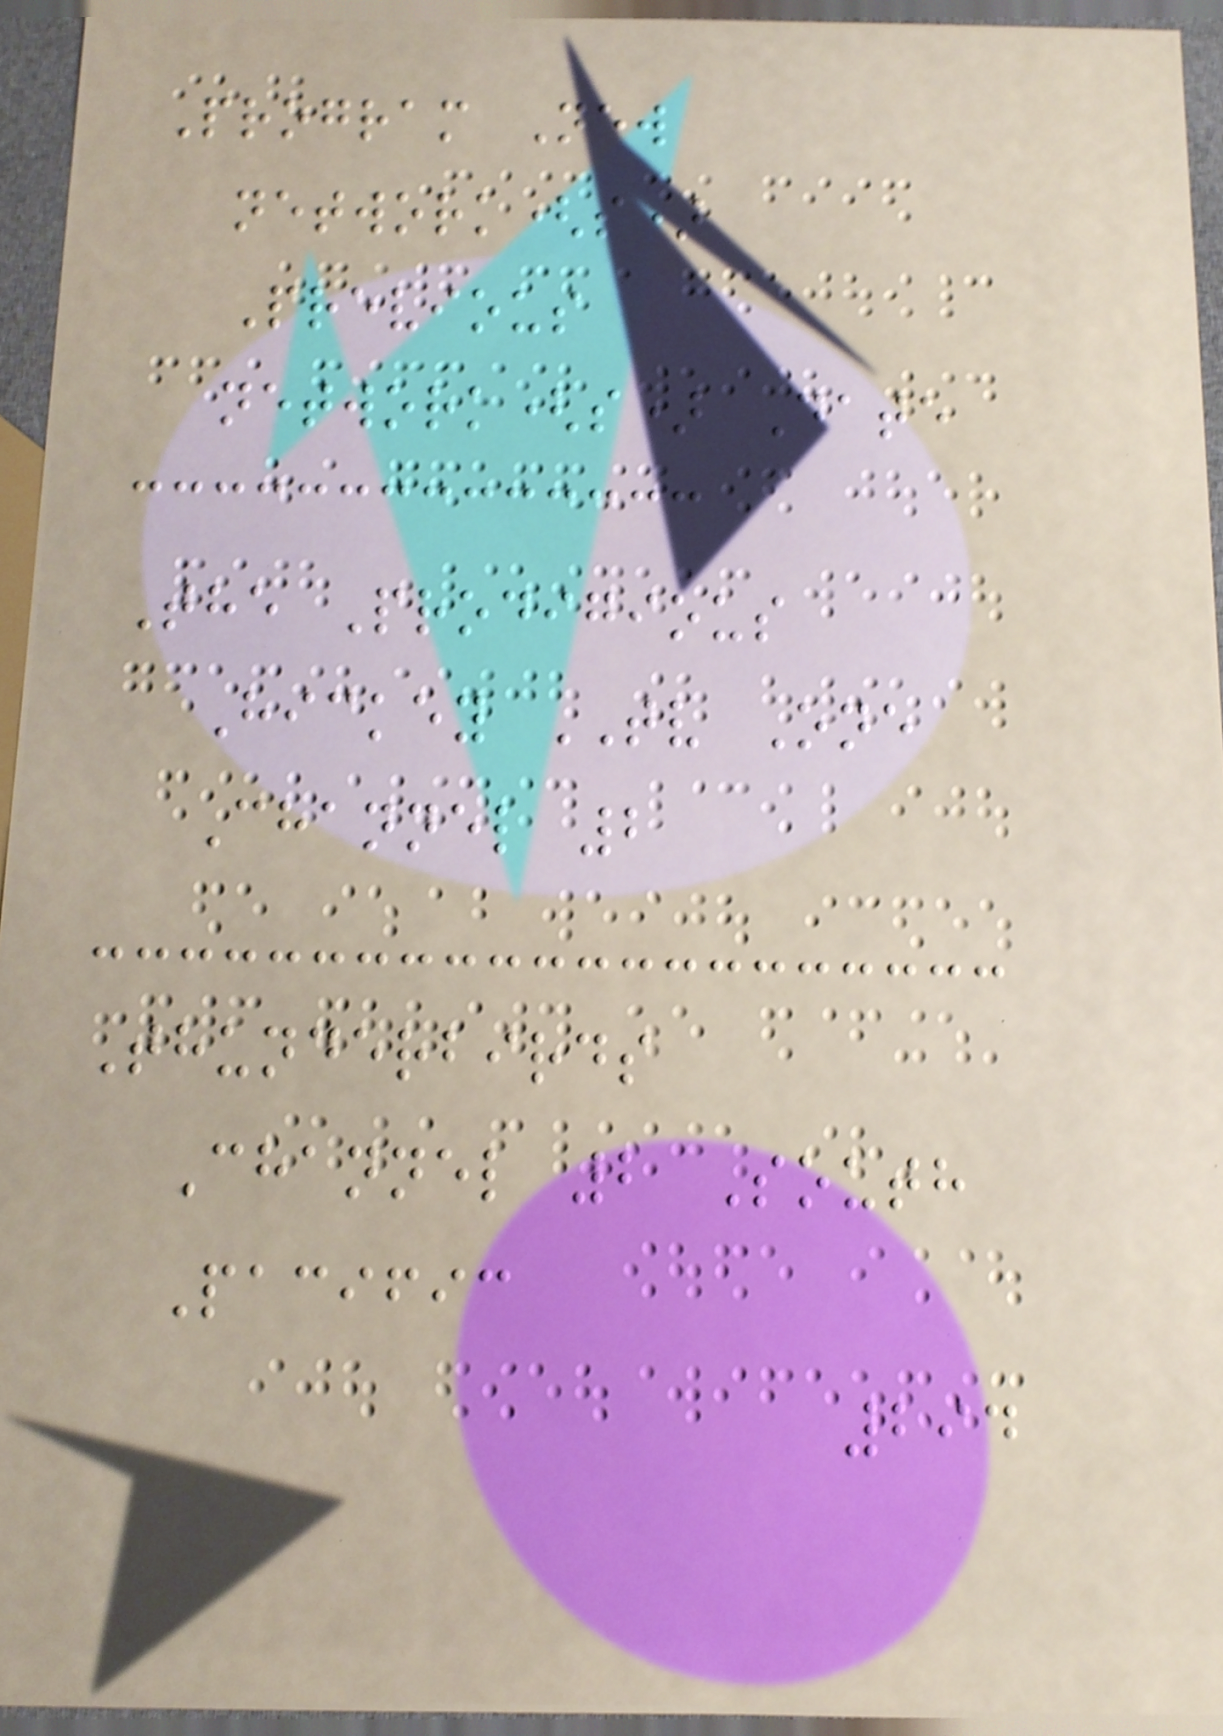Program New
network(s)
Previous
network(s) Date
The Prodigious
Hickey TV One
Channel 2
Thunderbirds
Channel 2 South
Pacific
294
